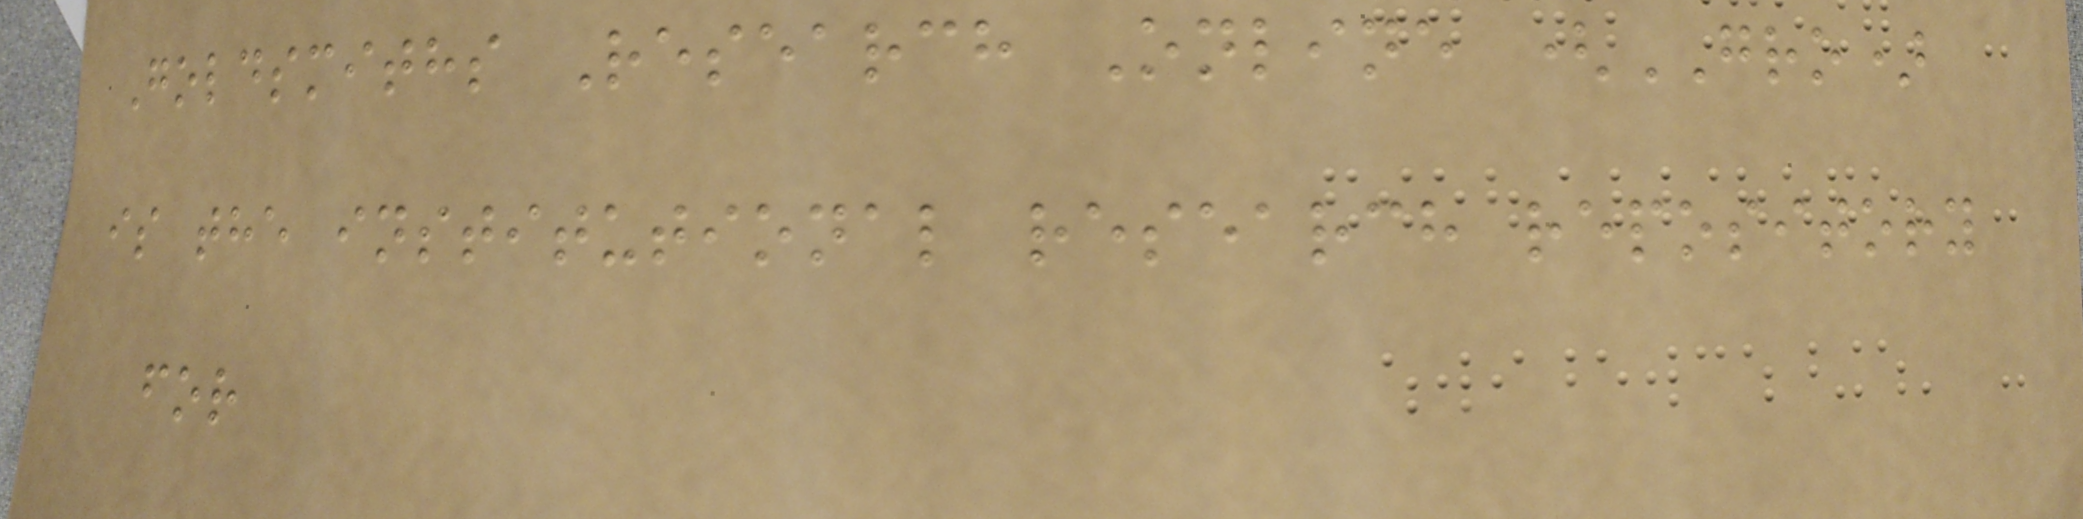Goldsmiths Research Online (GRO)
is the institutional research repository
for
